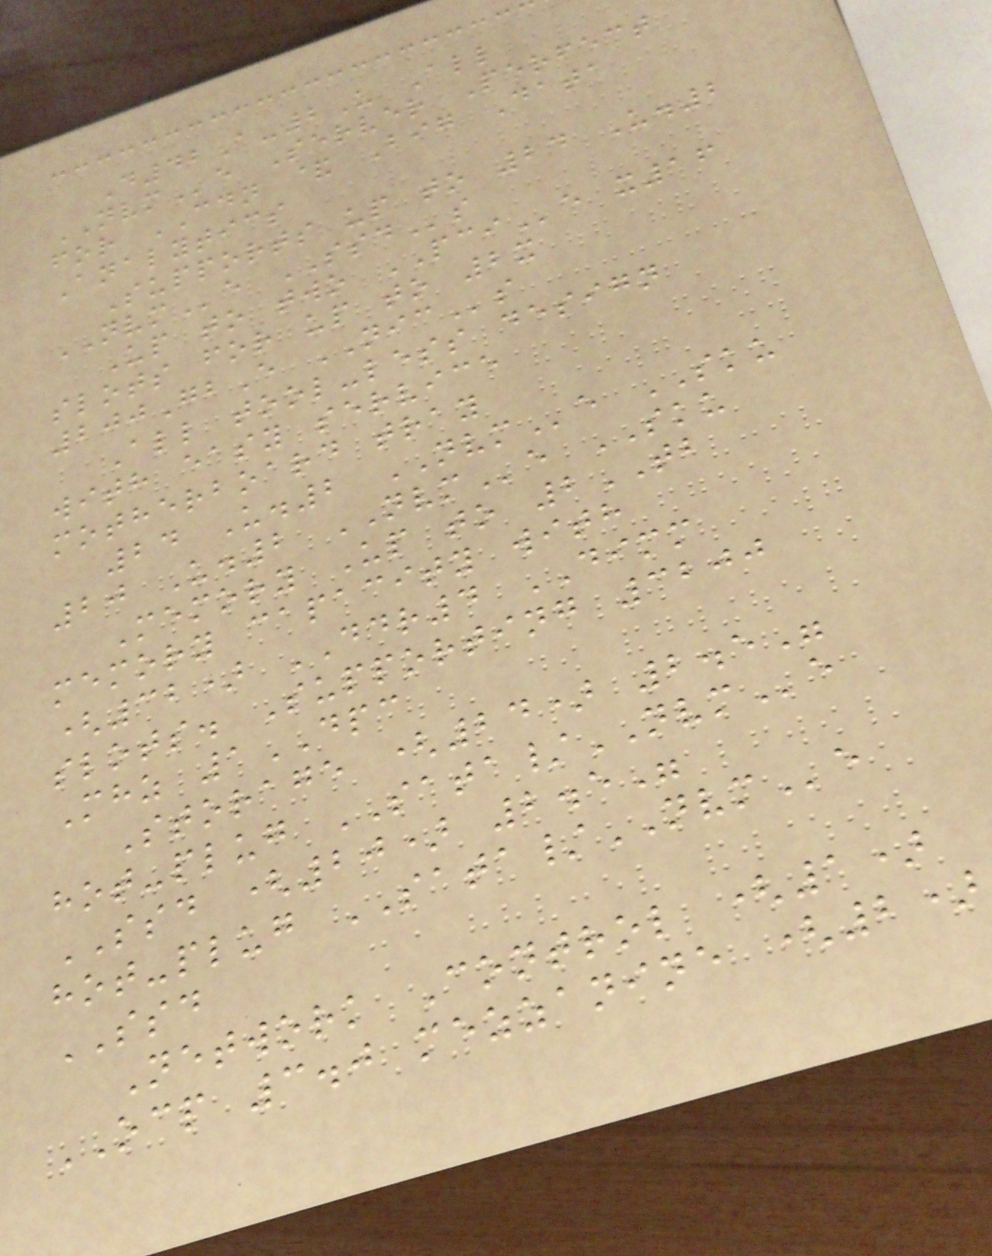D42A-2U All
NVMe Server Perfect
for CDN & Big Data
Analytics
Supports up to 24 U.2
NVMe SSDs
Up to two PCIe x16
slots for up to 2x
200GbE NICs
All tool-less design
with easy service
motherboard tray
24 U.2 NVMe SKU
20 U.2 NVMe SKU
Memory Up to 2TB
memory capacity with
(32) DDR4 DIMM
slots. Supporting 3200
Mhz 1DPC
Storage (24) 2.5"
hot-plug SATA/NVMe
SSD (20) 2.5"
hot-plug SATA/NVMe
SSD
Network Control (1)
OCP 3.0 mezzanine (2)
